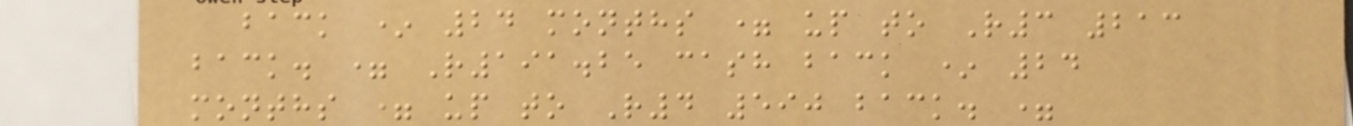back * 24 months = up to R3 213
back. = R191.25 cash back * 24
months = up to R4 590 back. =
